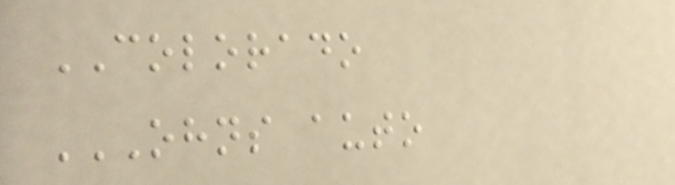COLORADO
OHNS AUTO
